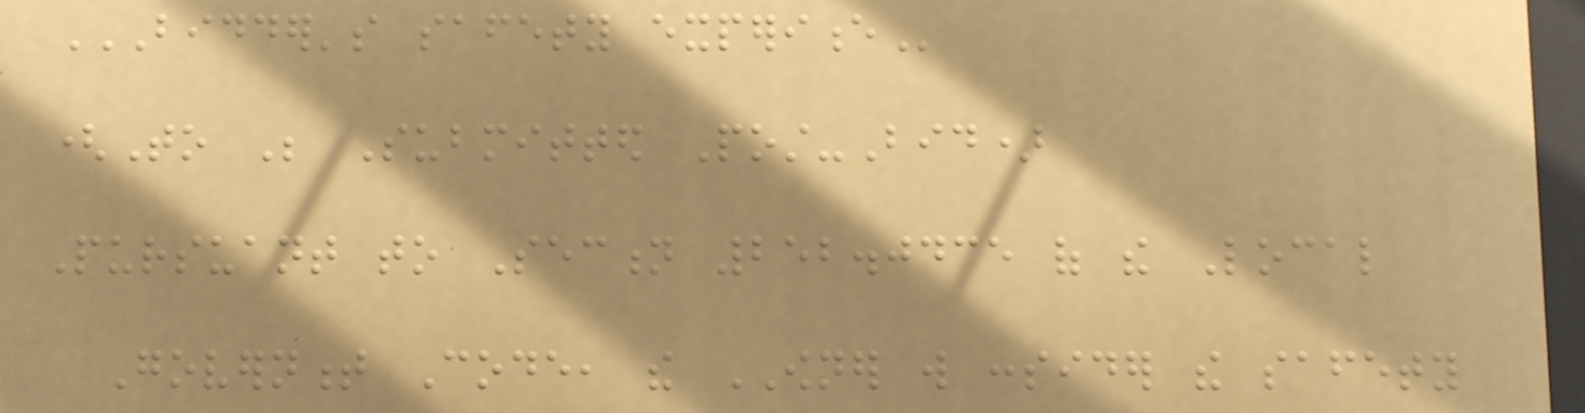BIDDER'S SAFETY EXPERIENCE
(To Be Submitted Post-Bid)
Pursuant to Section 252.0435 of the Local
Government Code, the OWNER will consider the safety
